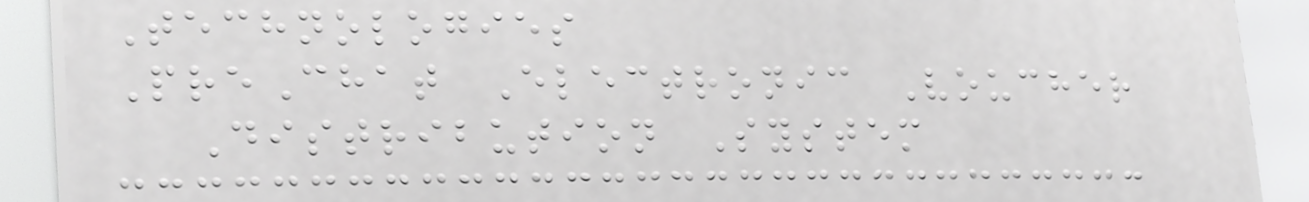Technologies
PreChat Electronic Voucher
Distribution System
